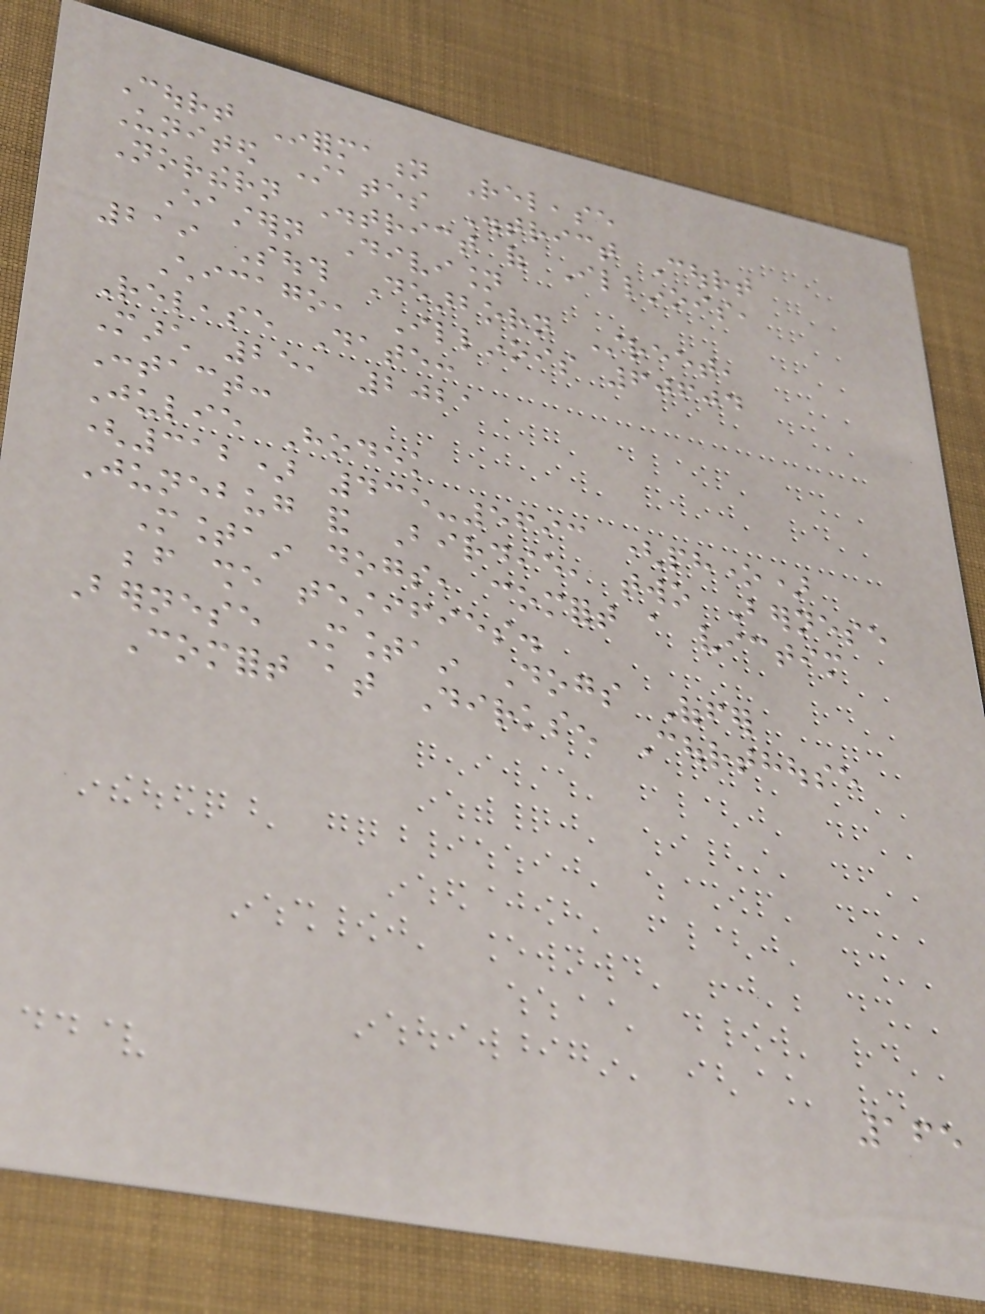Court Information Release
United States District Court
Northern District of Illinois,
Eastern Division
219 South Dearborn Street,
Chicago, Illinois 60604
Release Date:
March 25, 2021
Contact:
Julie Hodek
(312) 435-5693 (phone)
Junebug and Birdie, two Bernese
Mountain dogs, comfort a victim
before she testifies.
Bernese Mountain Dogs Offer
Comfort at Dirksen Courthouse
165
